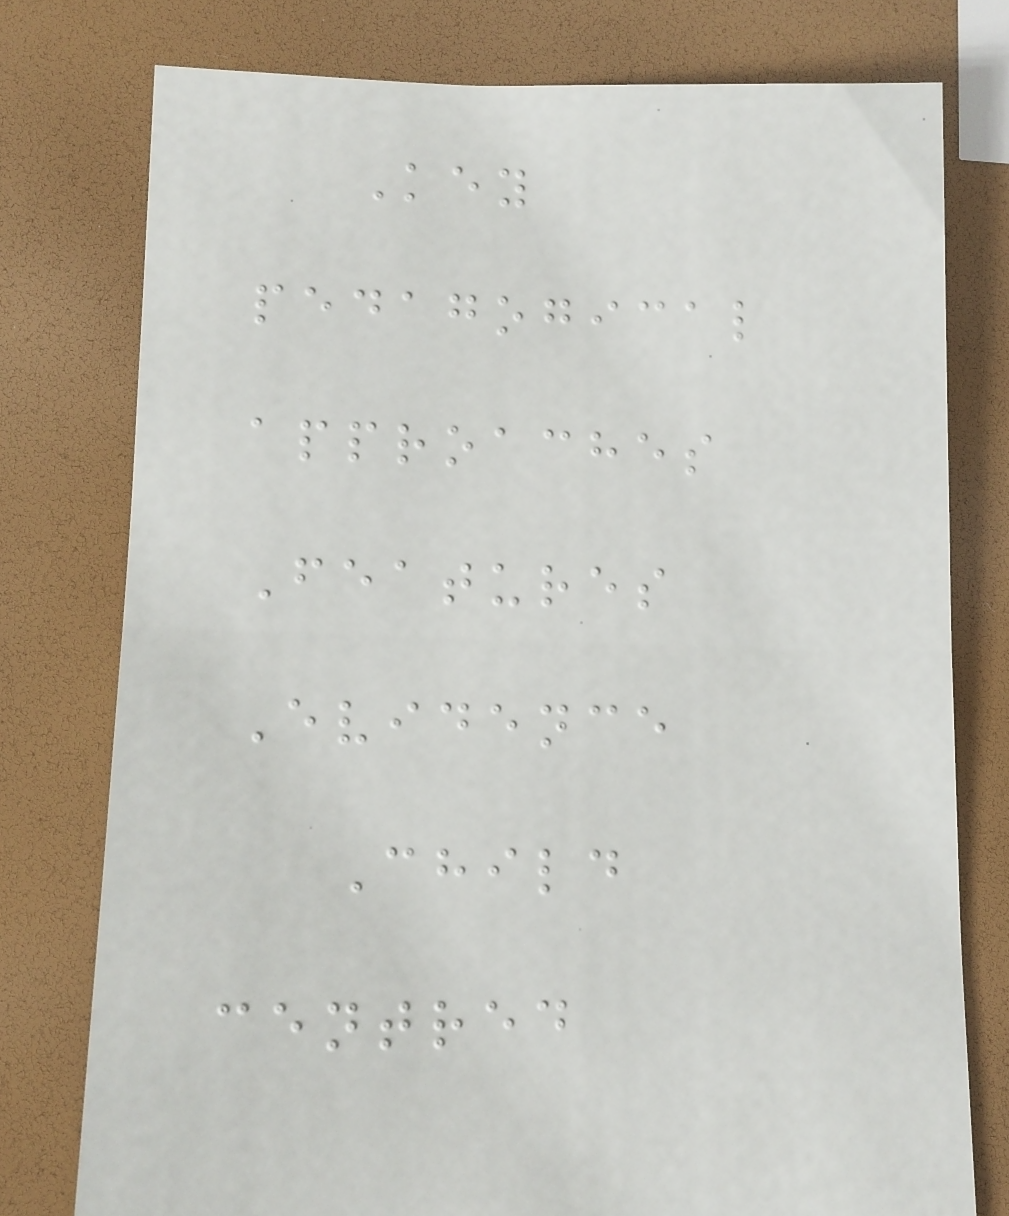Key
pedagogical
approaches
Features
Evidence
Child
centred
